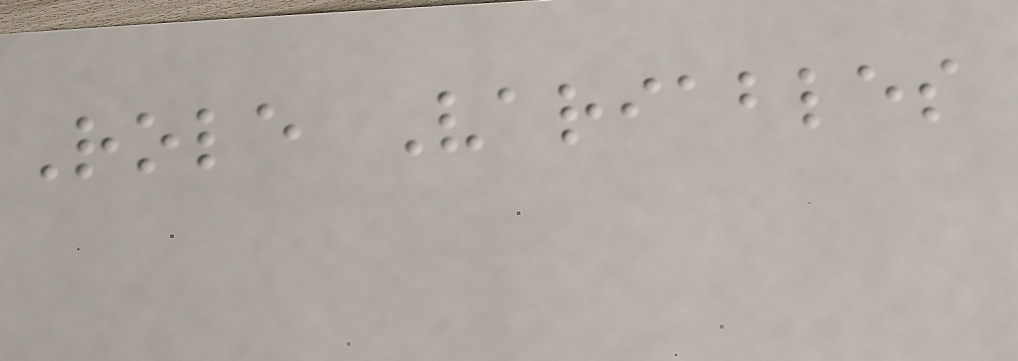Role Variables
